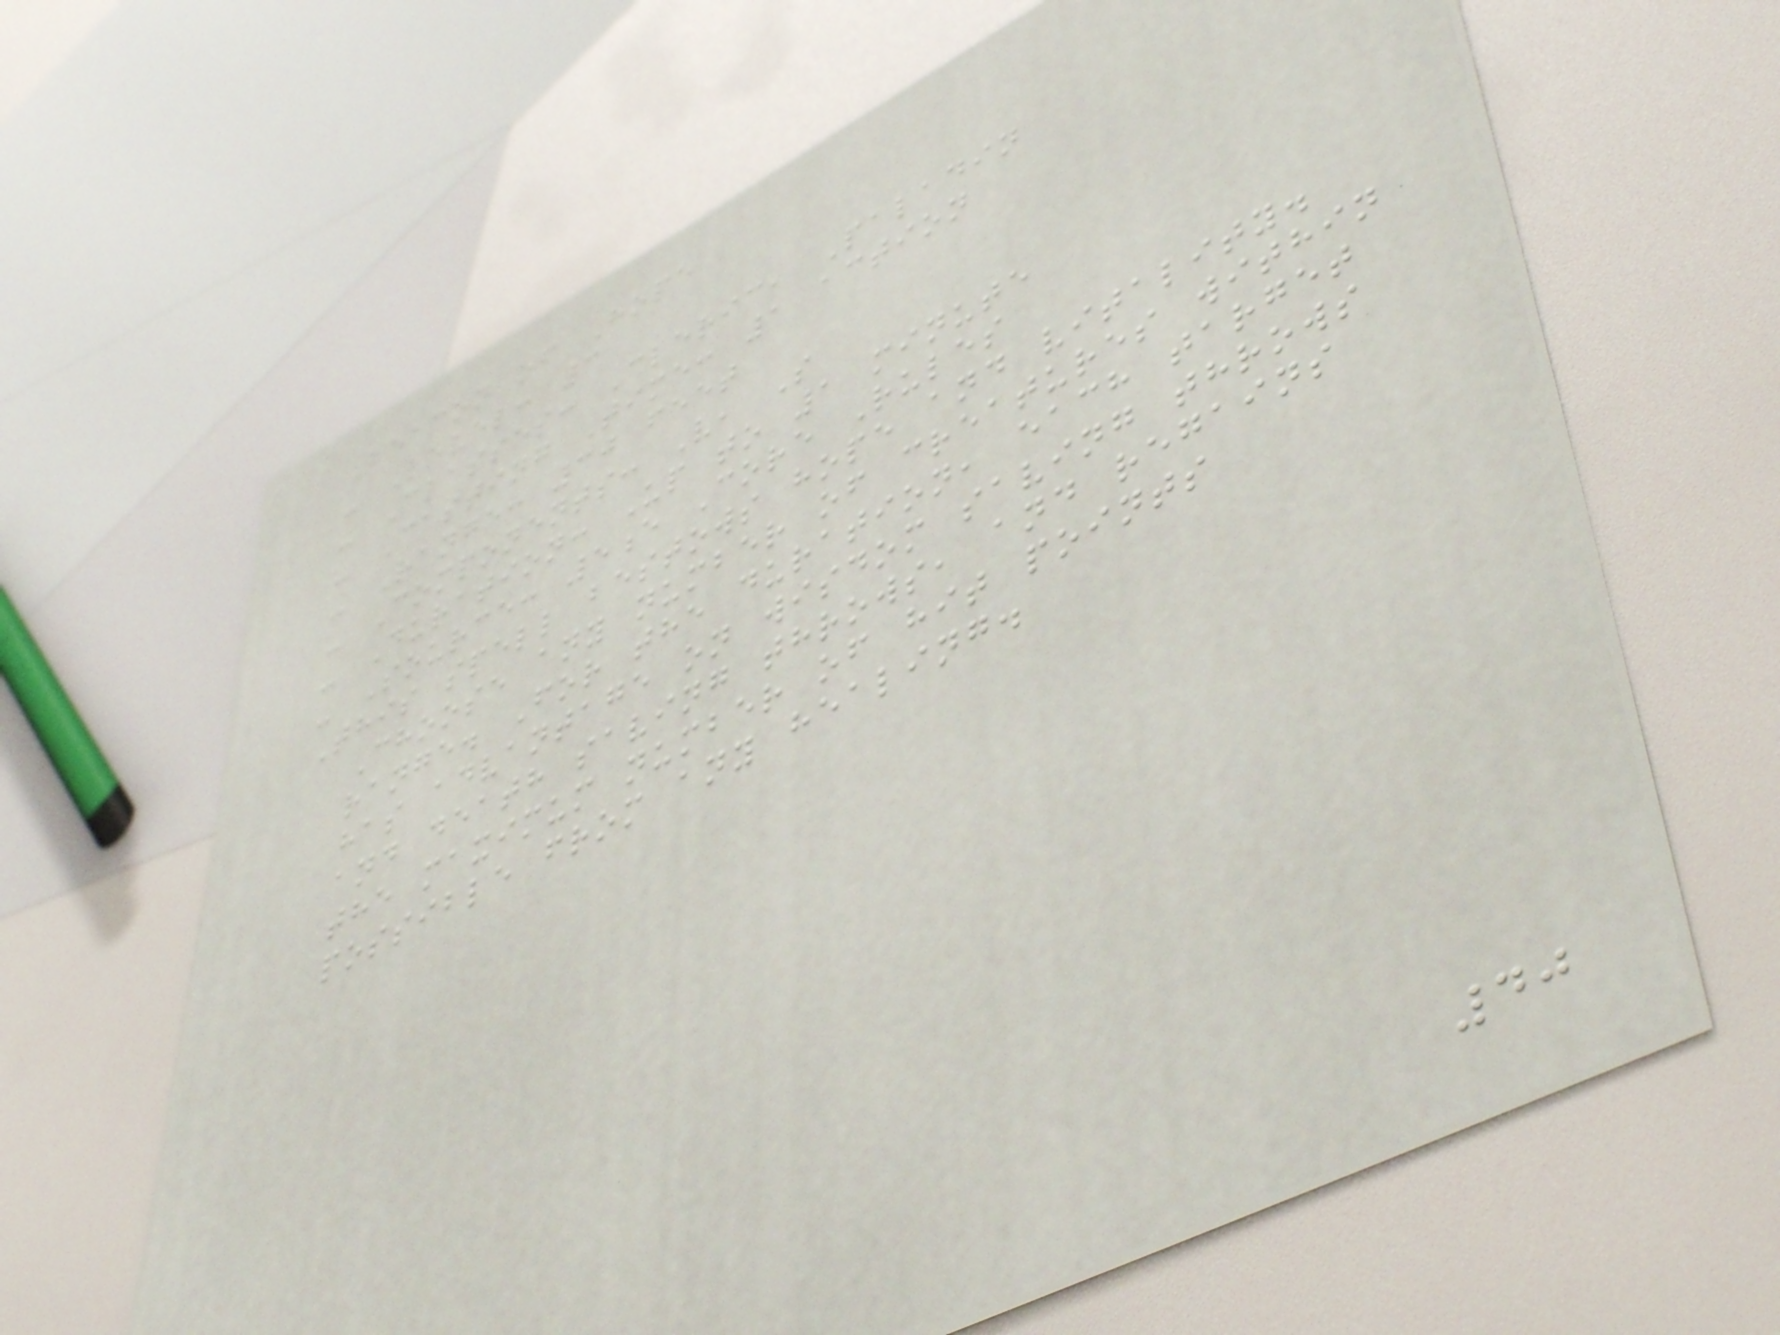Beacon of Hope
- Level: 3
- Classes: Cleric, Paladin
- Casting Time: 1 action
- Range: 30 feet
- Components: V, S
- Duration: Up to 1 minute
- Source: 5e Core Rules
This spell bestows hope and vitality.
Choose any number of creatures within
range. For the duration, each target
has advantage on wisdom saving throws
and death saving throws, and regains
the maximum number of hit points
possible from any healing.
40
